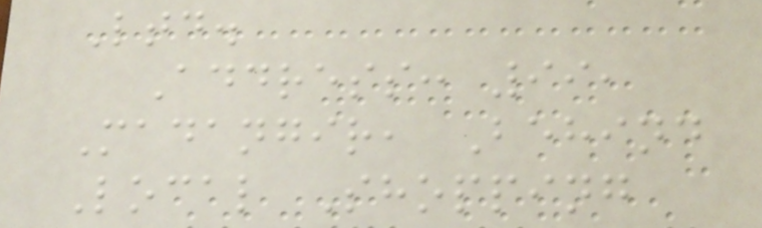Ltd.
Address: 99,
Madangir, Behind
Local Shopping
